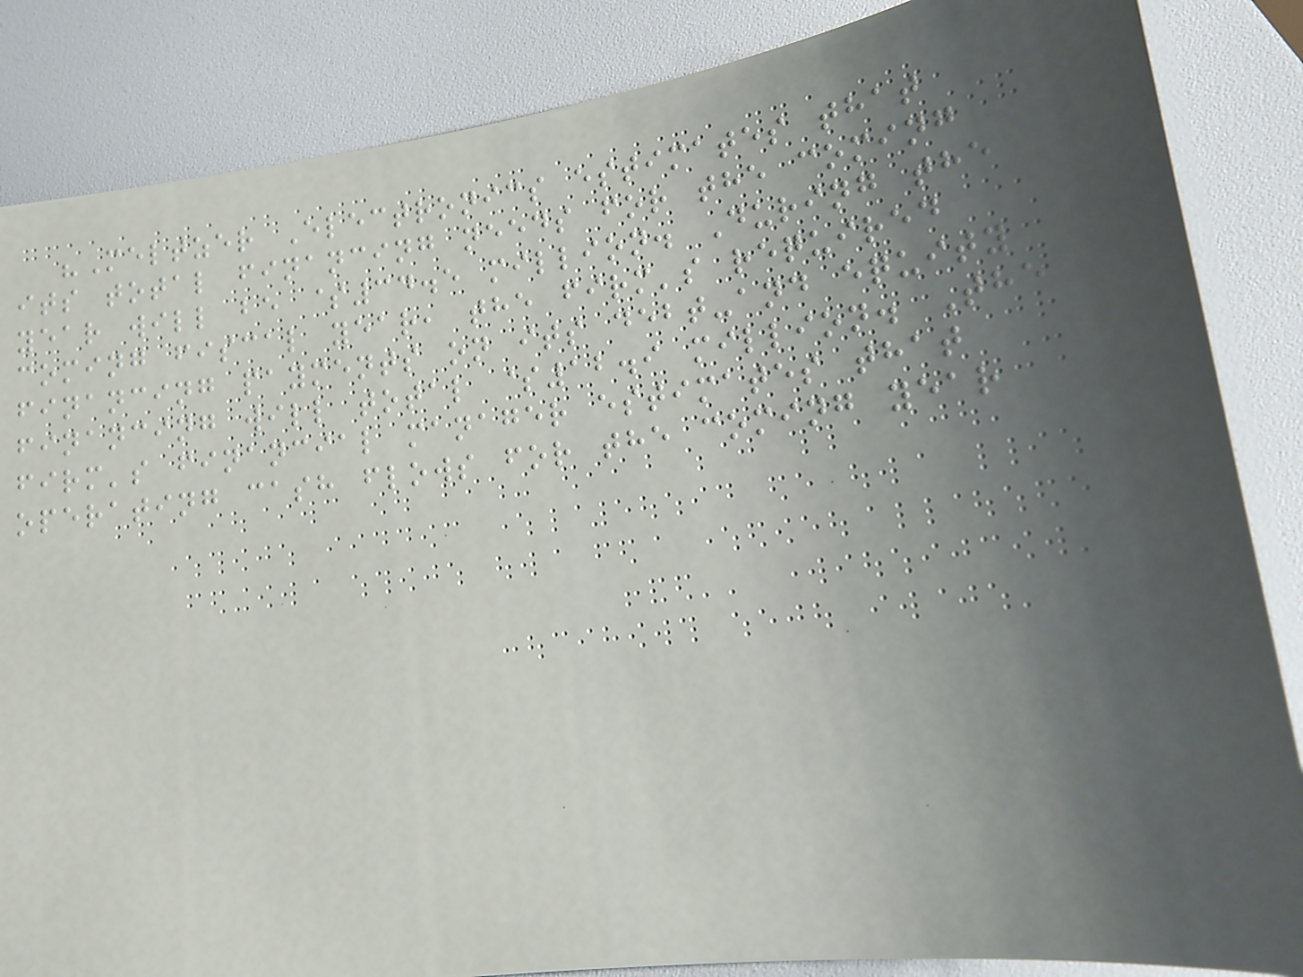"Meltzer Electronics estimates that
its total financing needs for the coming
year will be $34.5 million. During the
coming fiscal year, the firm's required
financing payments on its debt-and equity
financing will total $12.9 million. The
firm's financial manager estimates that
operating cash flows for the coming year
